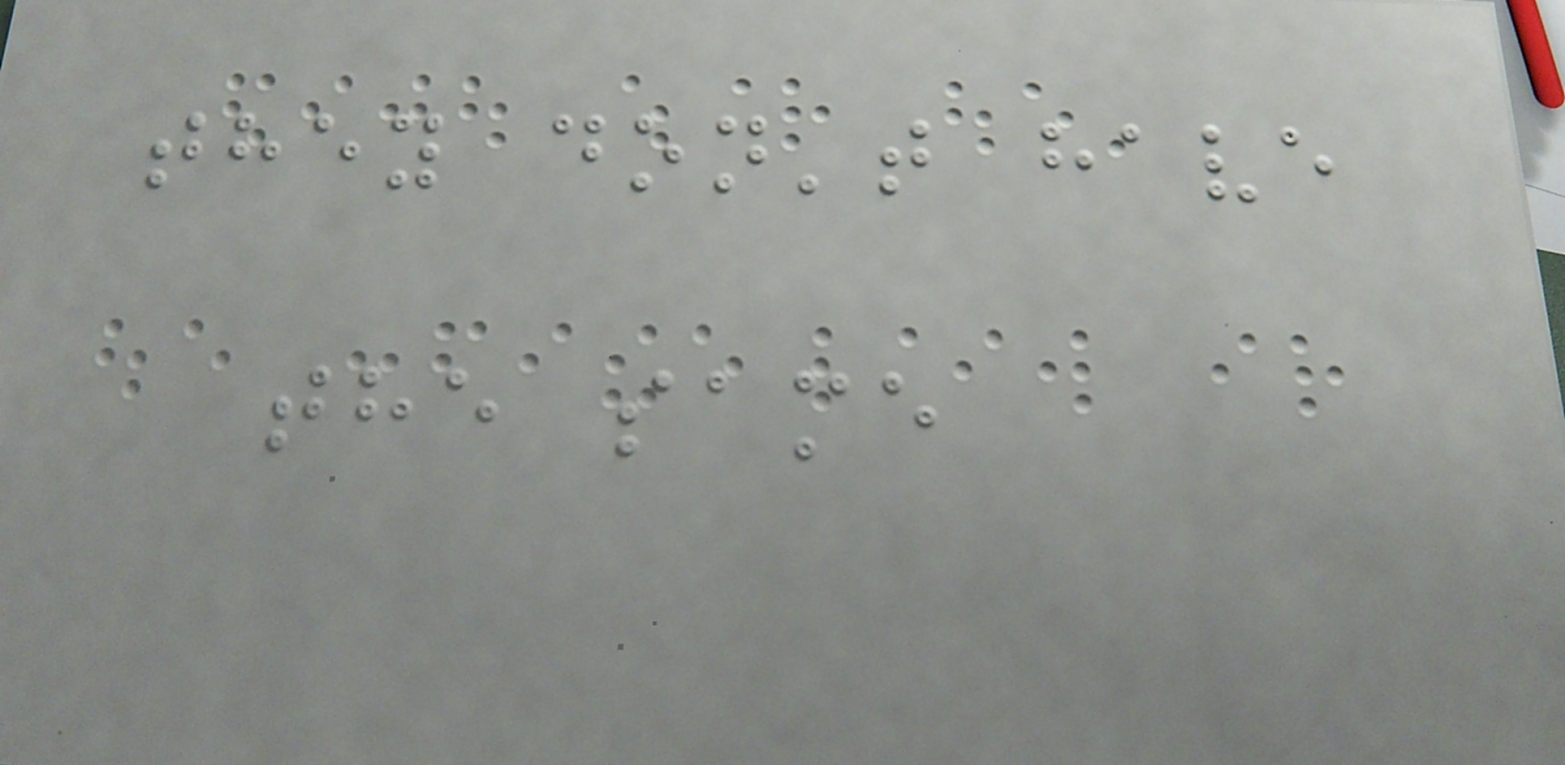they don't have
the same
